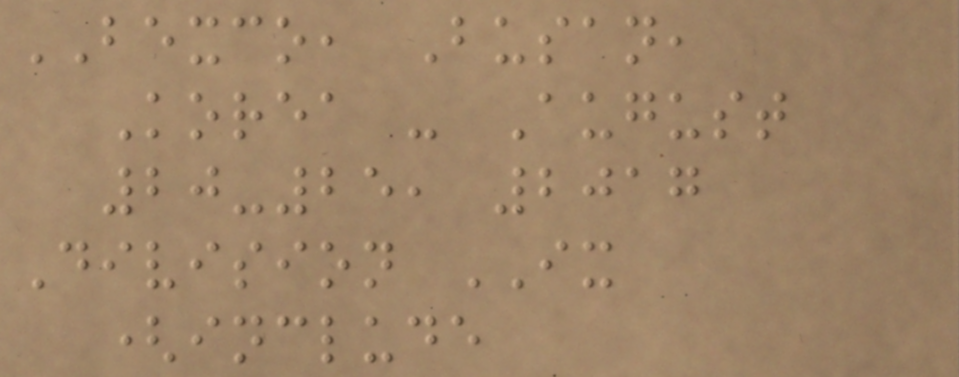BEXCO, Busan,
Korea - August
20-25, 2017
Division IX
(include
